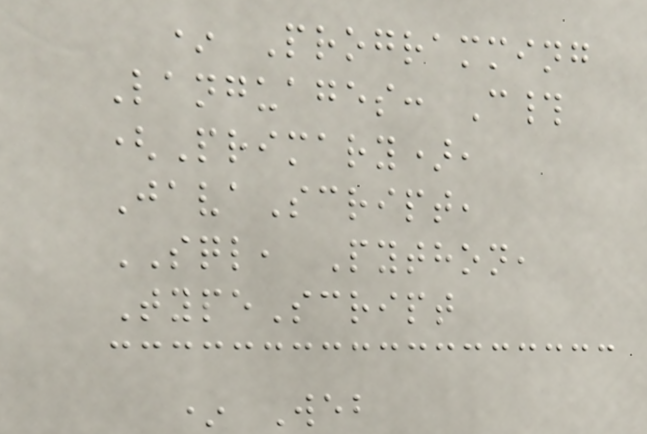* Programming
Languages: C#
(Primary),
JavaScript,
SQL, Python,
TypeScript
* Web
